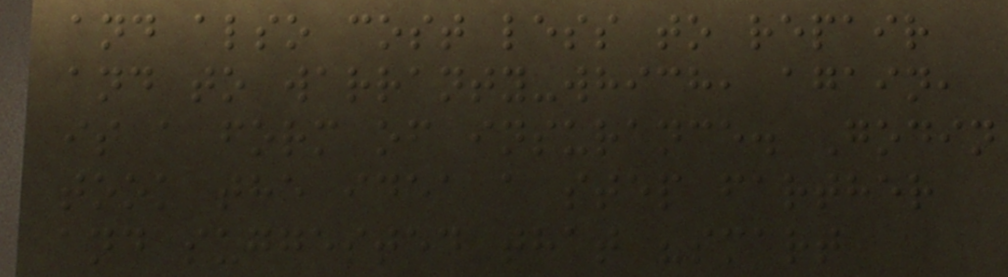and also cost less to repair
and to warranty-which, again,
is a form of insurance. Godin
took the idea a step farther
and suggested that "smart
